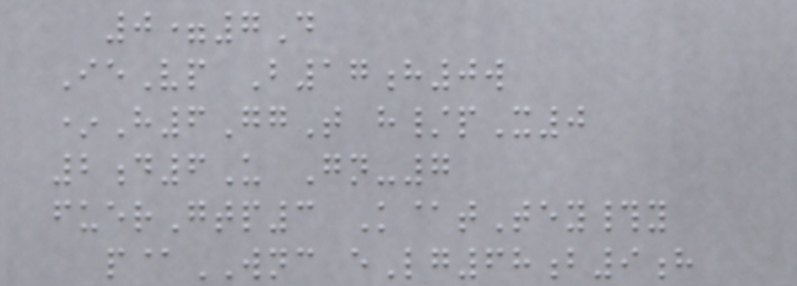0=7D
IeVp B17h0w
*H6GgT h/pX0
2d6U Gn-7
fuerGtp3 K@tTey#y
p@WNC eLg68b9h
